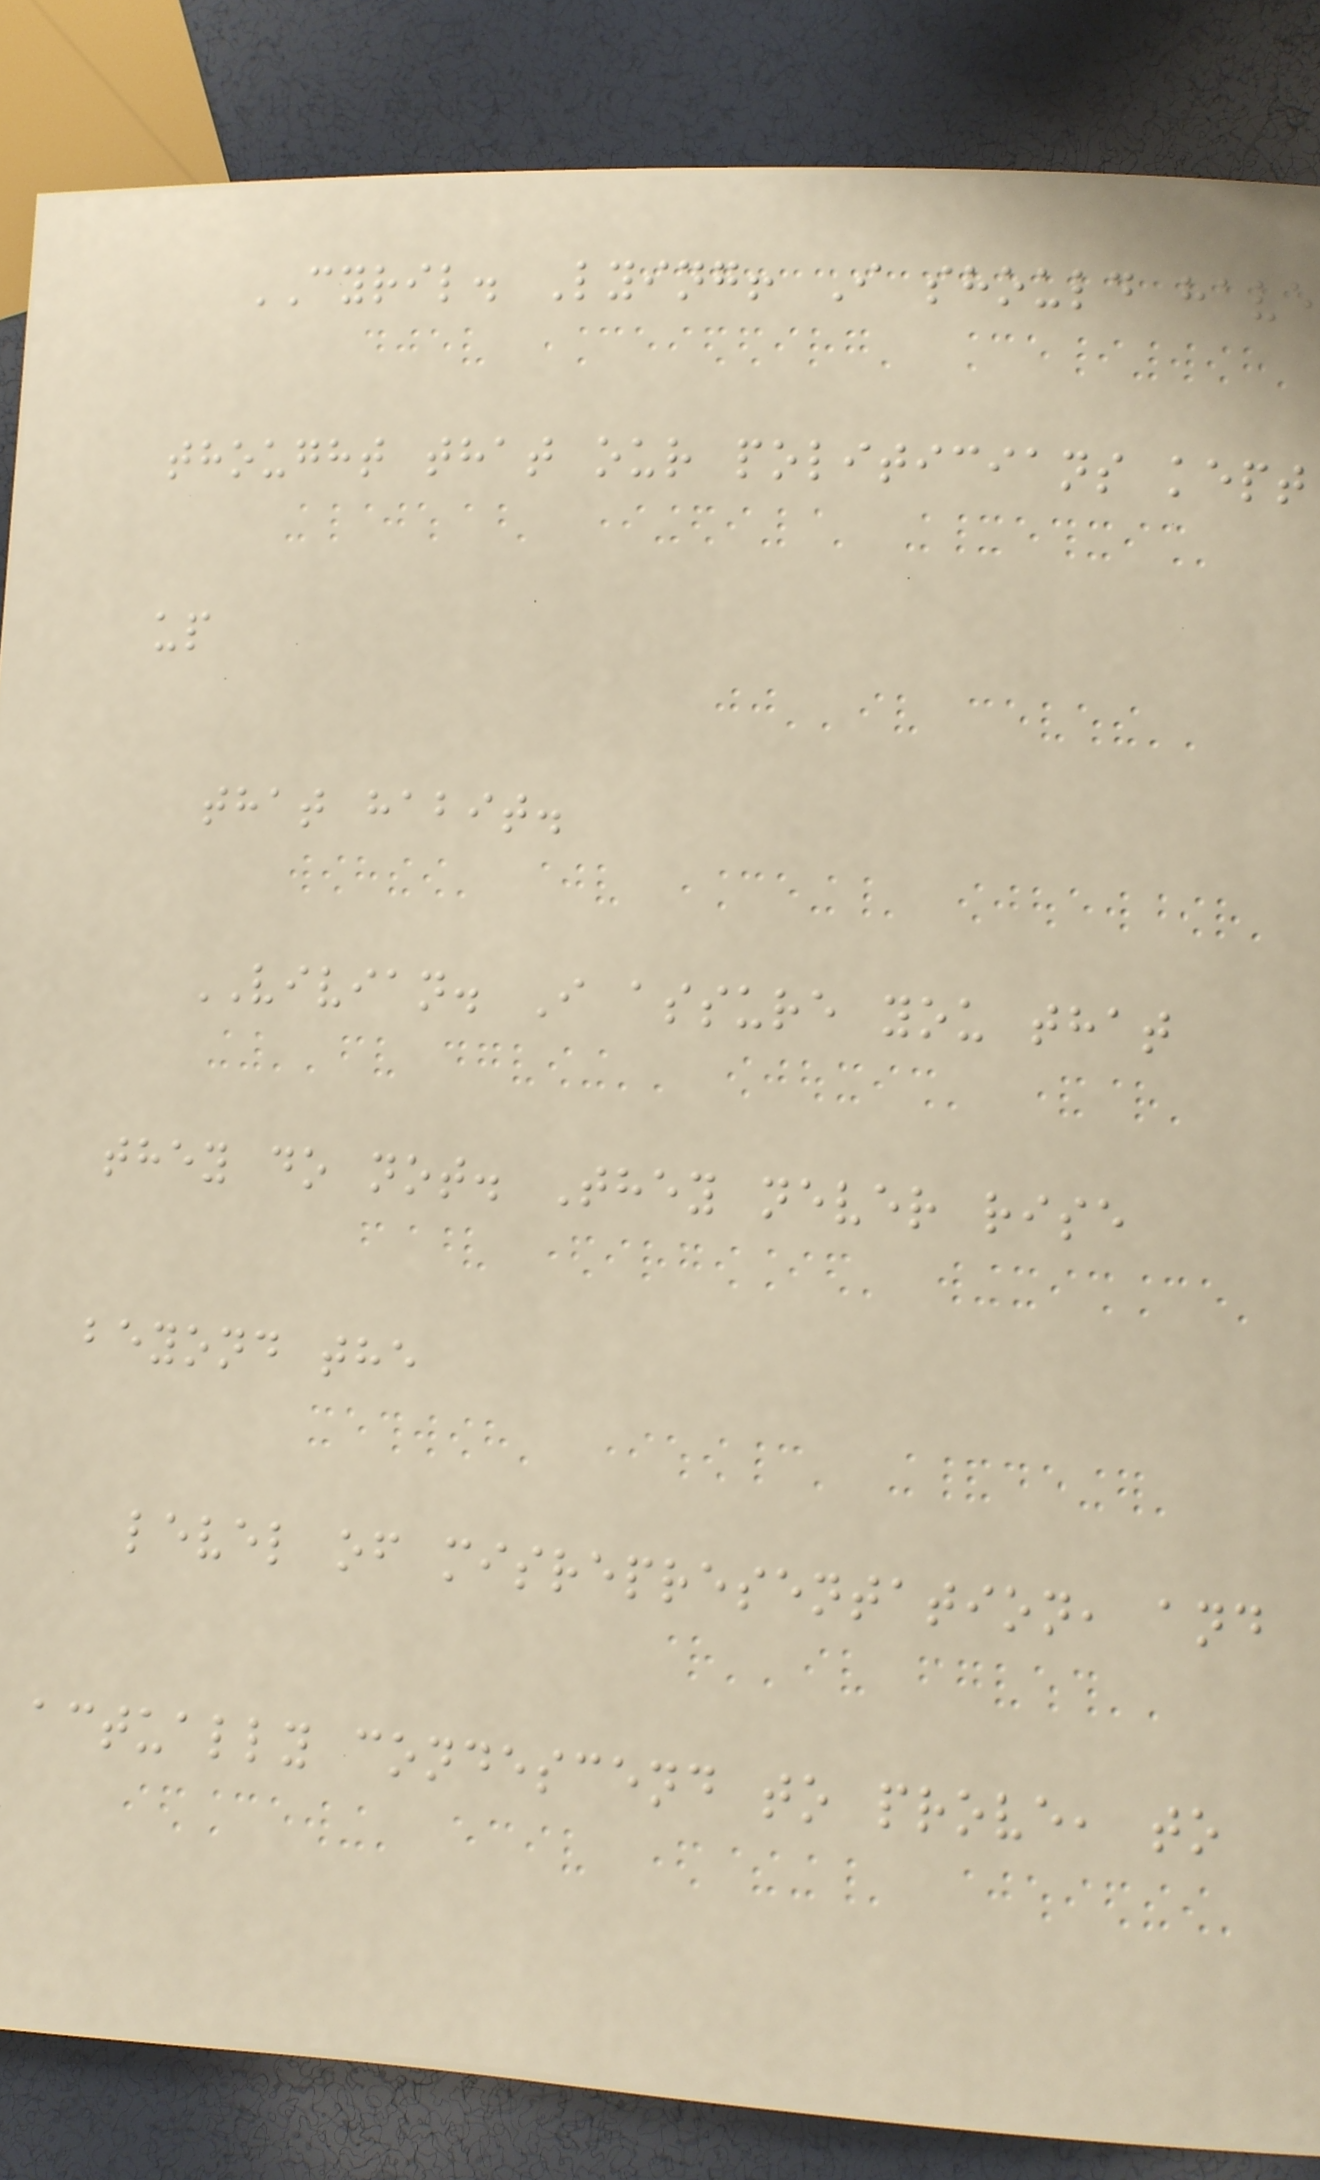CYRIL. Lying! I should have
thought that our politicians kept
up
that habit.
VIVIAN. I assure you that
they do not. They never rise
beyond the
level of misrepresentation, and
actually condescend to prove, to
